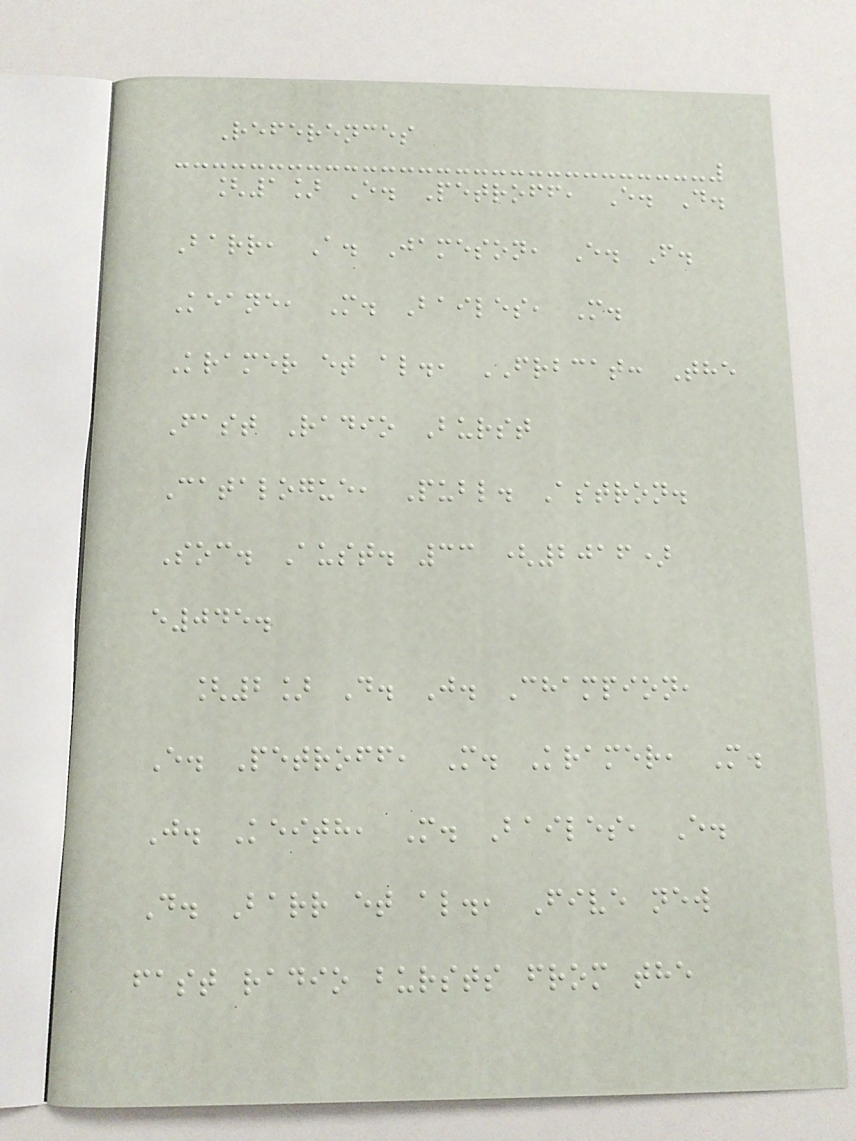References
[1] E. Petroff, E. D.
Barr, A. Jameson, E. F.
Keane, M. Bailes, M.
Kramer et al., FRBCAT: The
Fast Radio Burst
Catalogue, Publ. Astron.
Soc. Aust. 33 (2016)
e045.
[2] D. J. Champion,
E. Petroff, M. Kramer, M.
J. Keith, M. Bailes, E.
D. Barr et al., Five new
fast radio bursts from the
